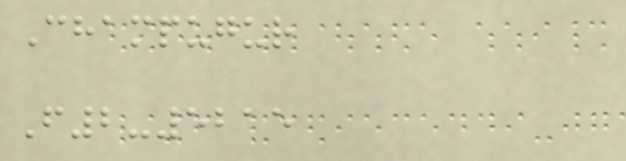Champugur
F2-5215
